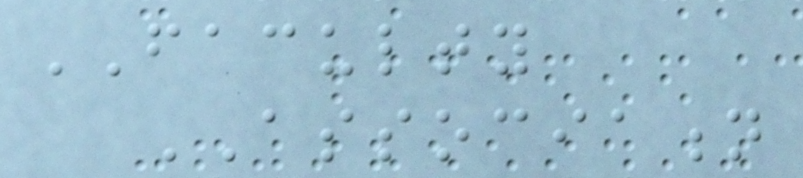FACULTY
ASSOCIATION
